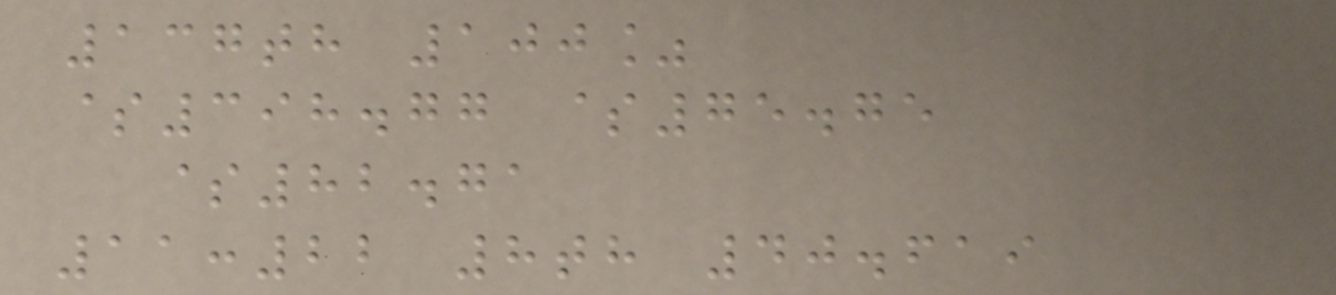137th 100%
$398.77 $75.75
$82.71
11:22 8th 40.619
